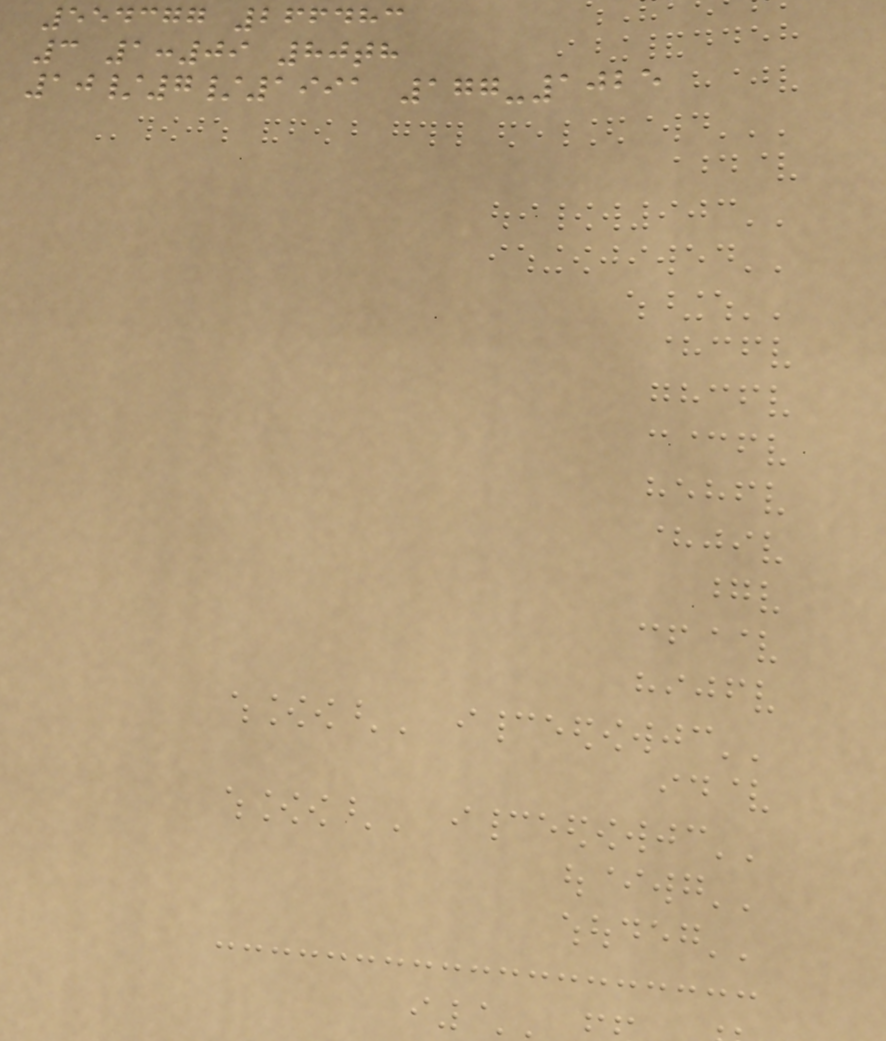554377 266483
3 1:09 80th
10/7/1991 177-1025
